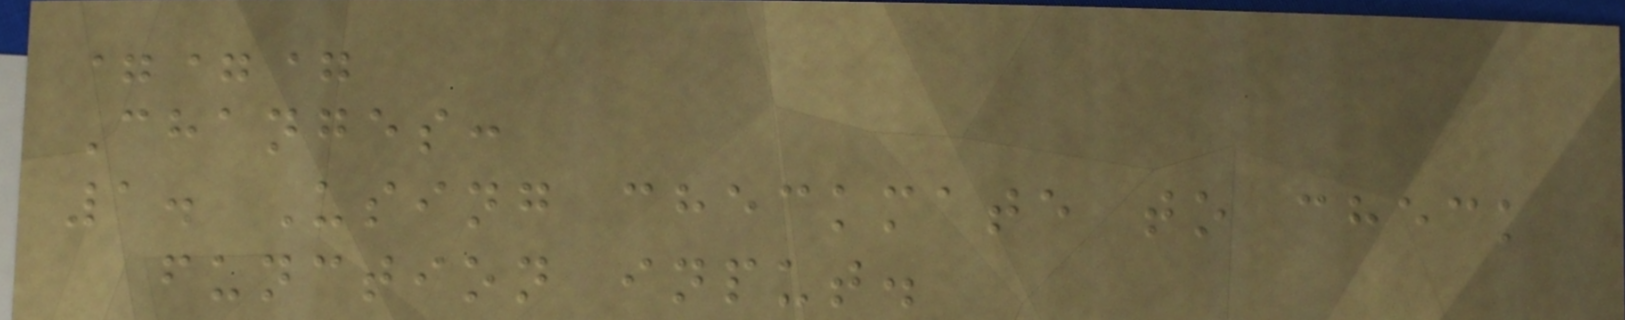===
Changes:
1. Using checkmate to check
function input.
